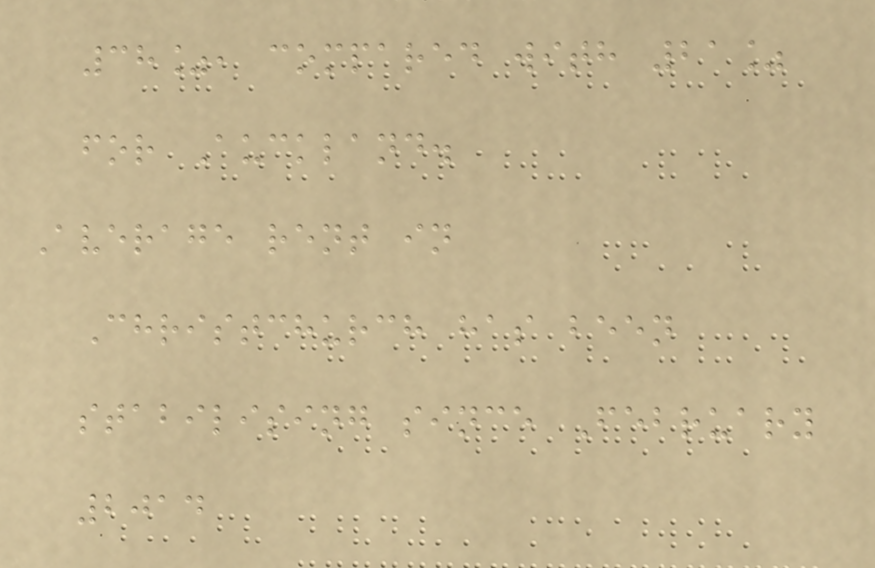38%, compared with 21%
for Auckland.
Average rent in
Christchurch has been
stabilising since February
2014
